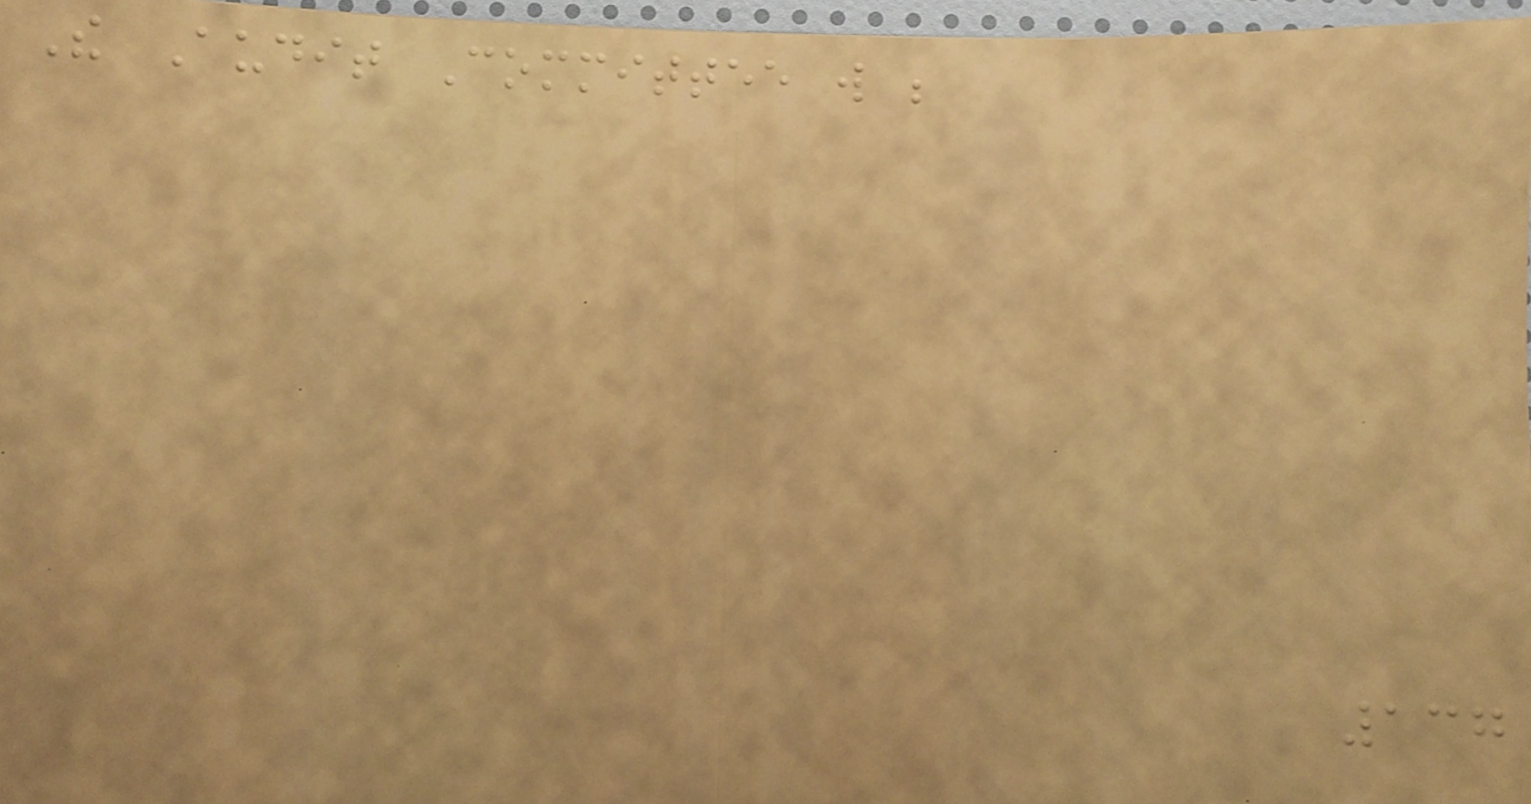The Audit Committee will be
137
